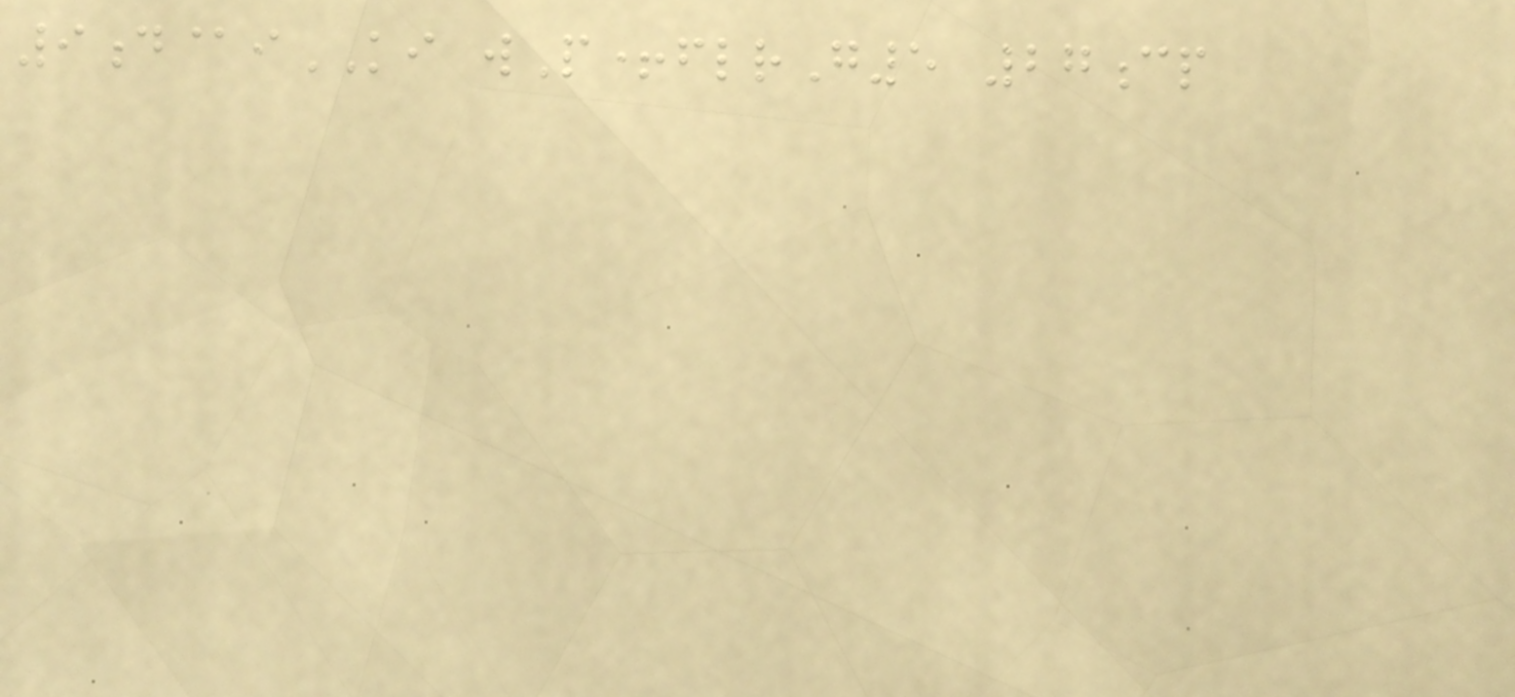9d@iKI wP+flrG5 27cp
